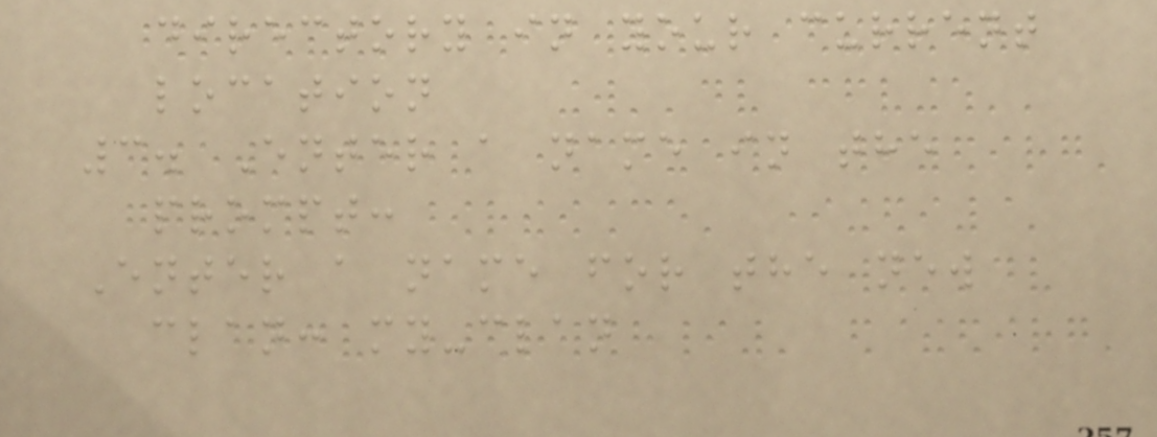directory in your current
location
3. Enter a name in the
prompt:
Enter a name for the new
clan: my-clan
